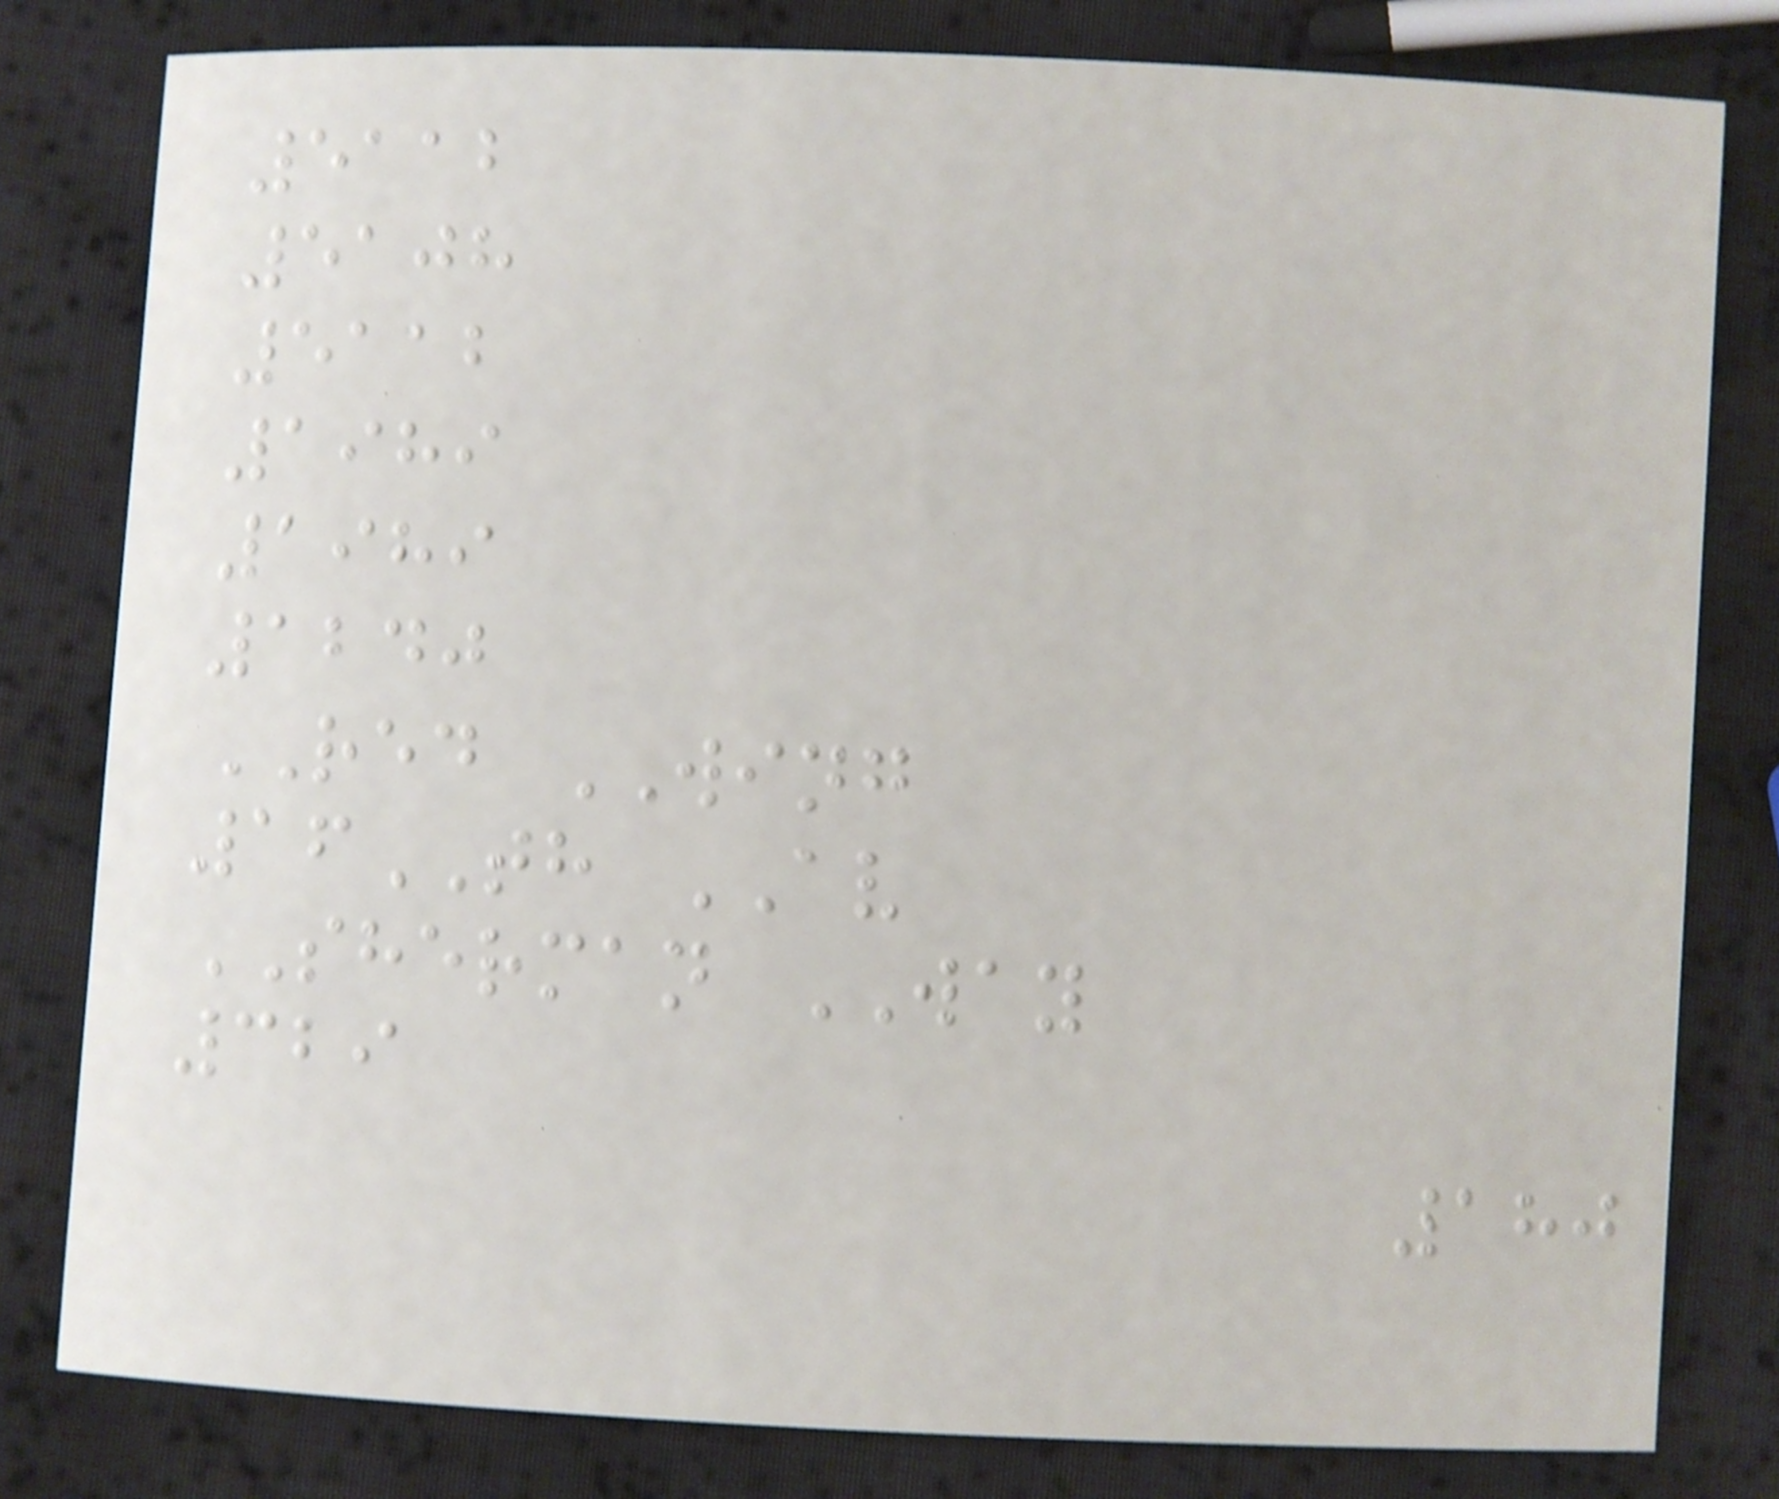5112
5108
5112
1989
1989
1240
RED WING
16TH AV
SHERMAN WAY
329
180
